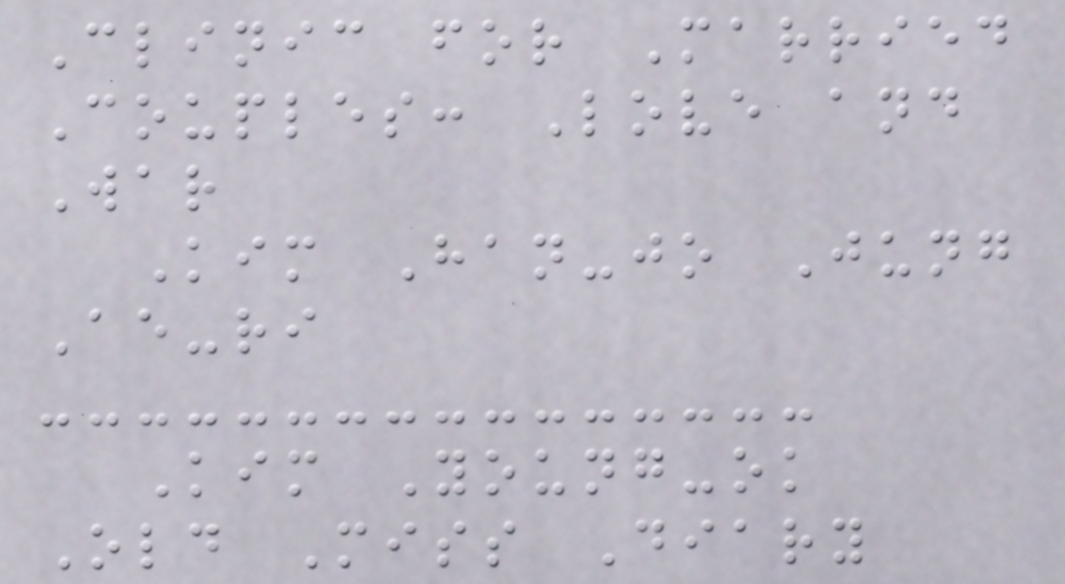Clinic for Married
Couples: Love and
War
Kim Han-jo Jung
Ae-ri
Kim Young-ok
Old Miss Diary
